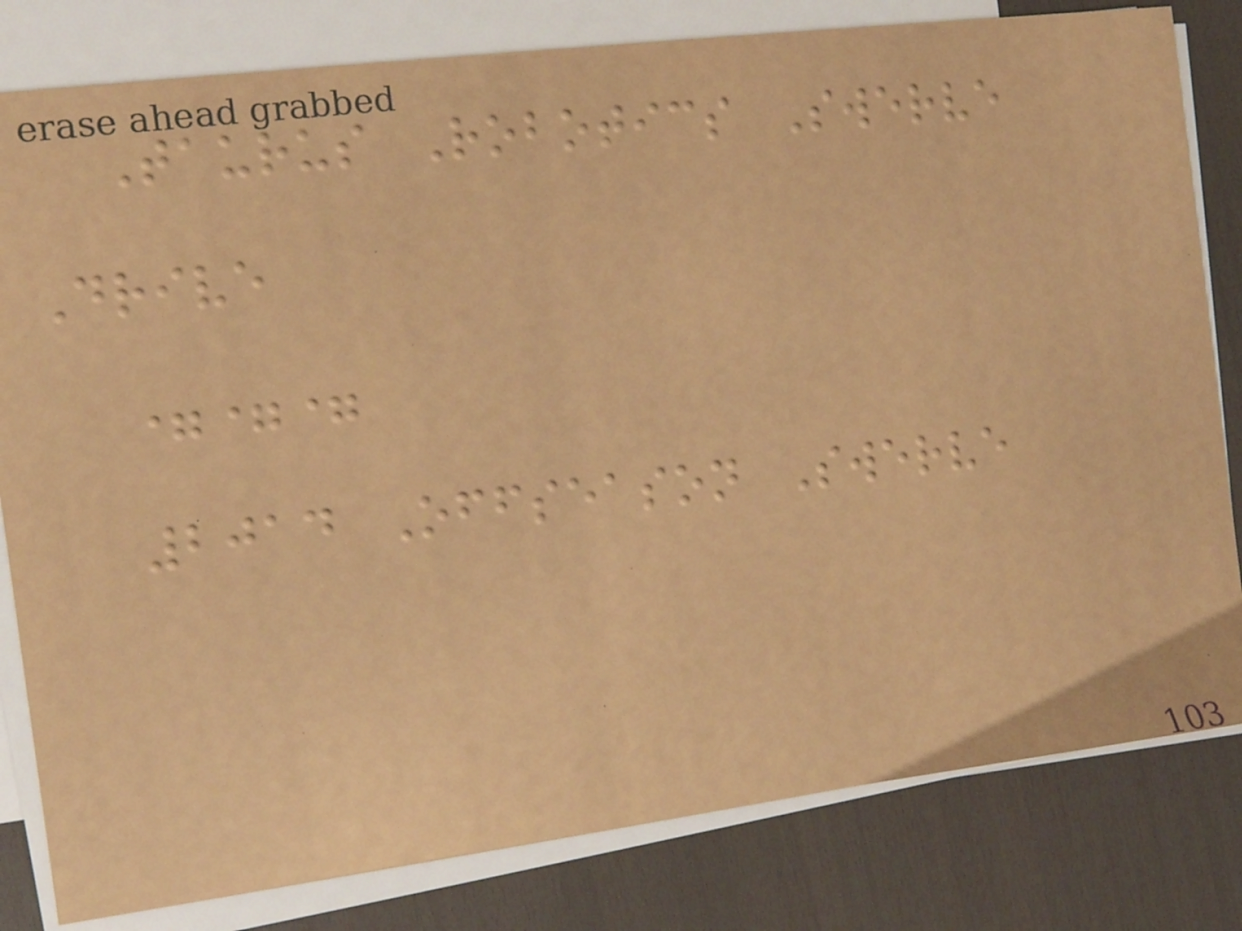Taurus Robotics Swerve
Drive
===
2014 Offseason Swerve
